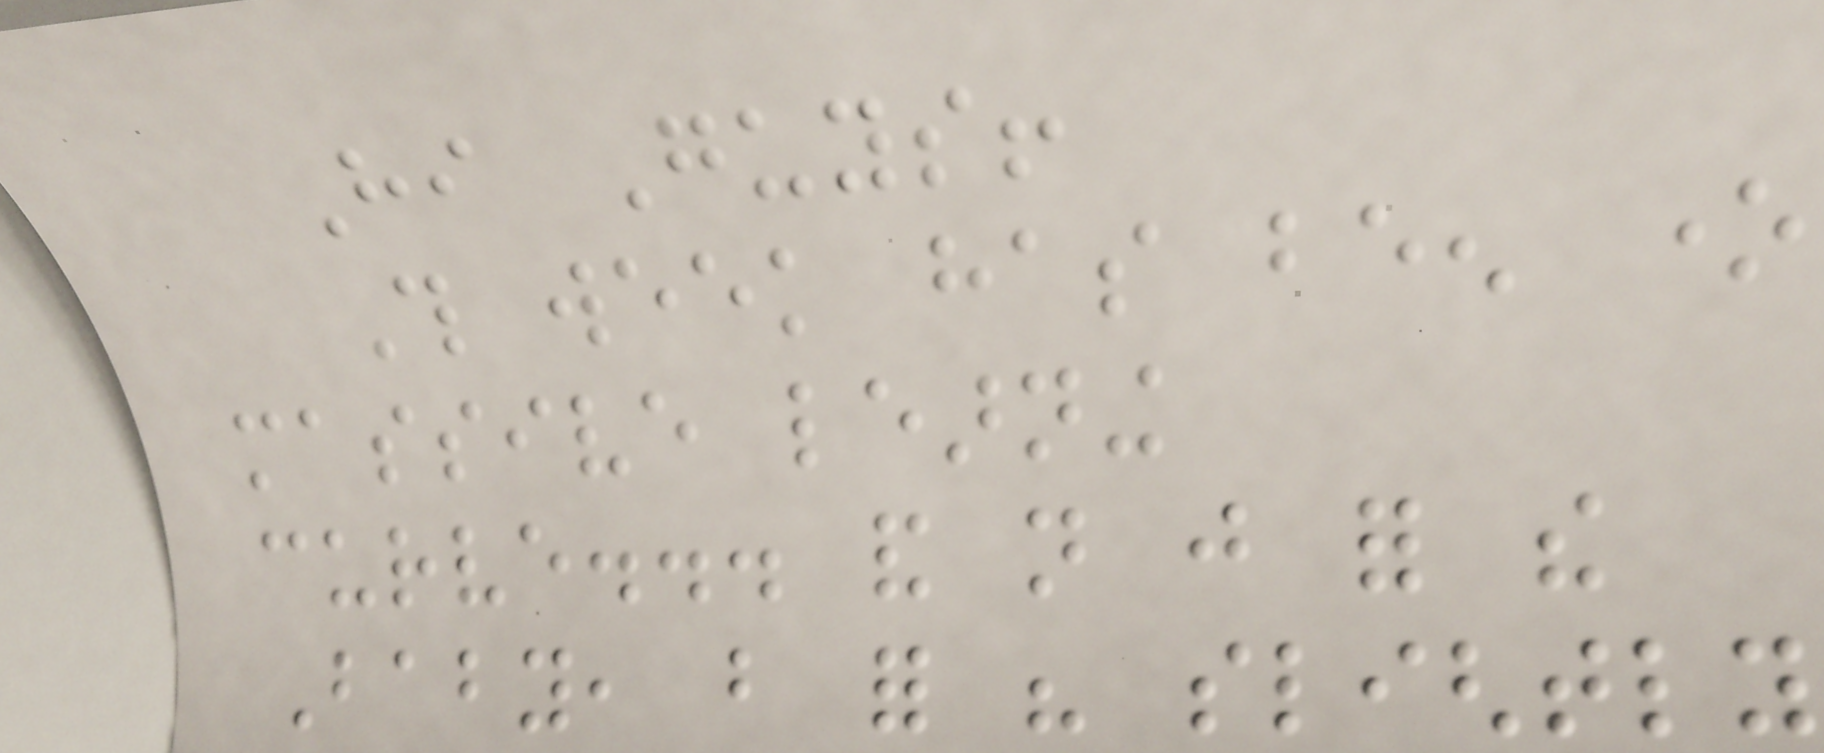Hi Guys!
This week has been one
massive learning
curve... and not just for the
Baby, but for his slightly
